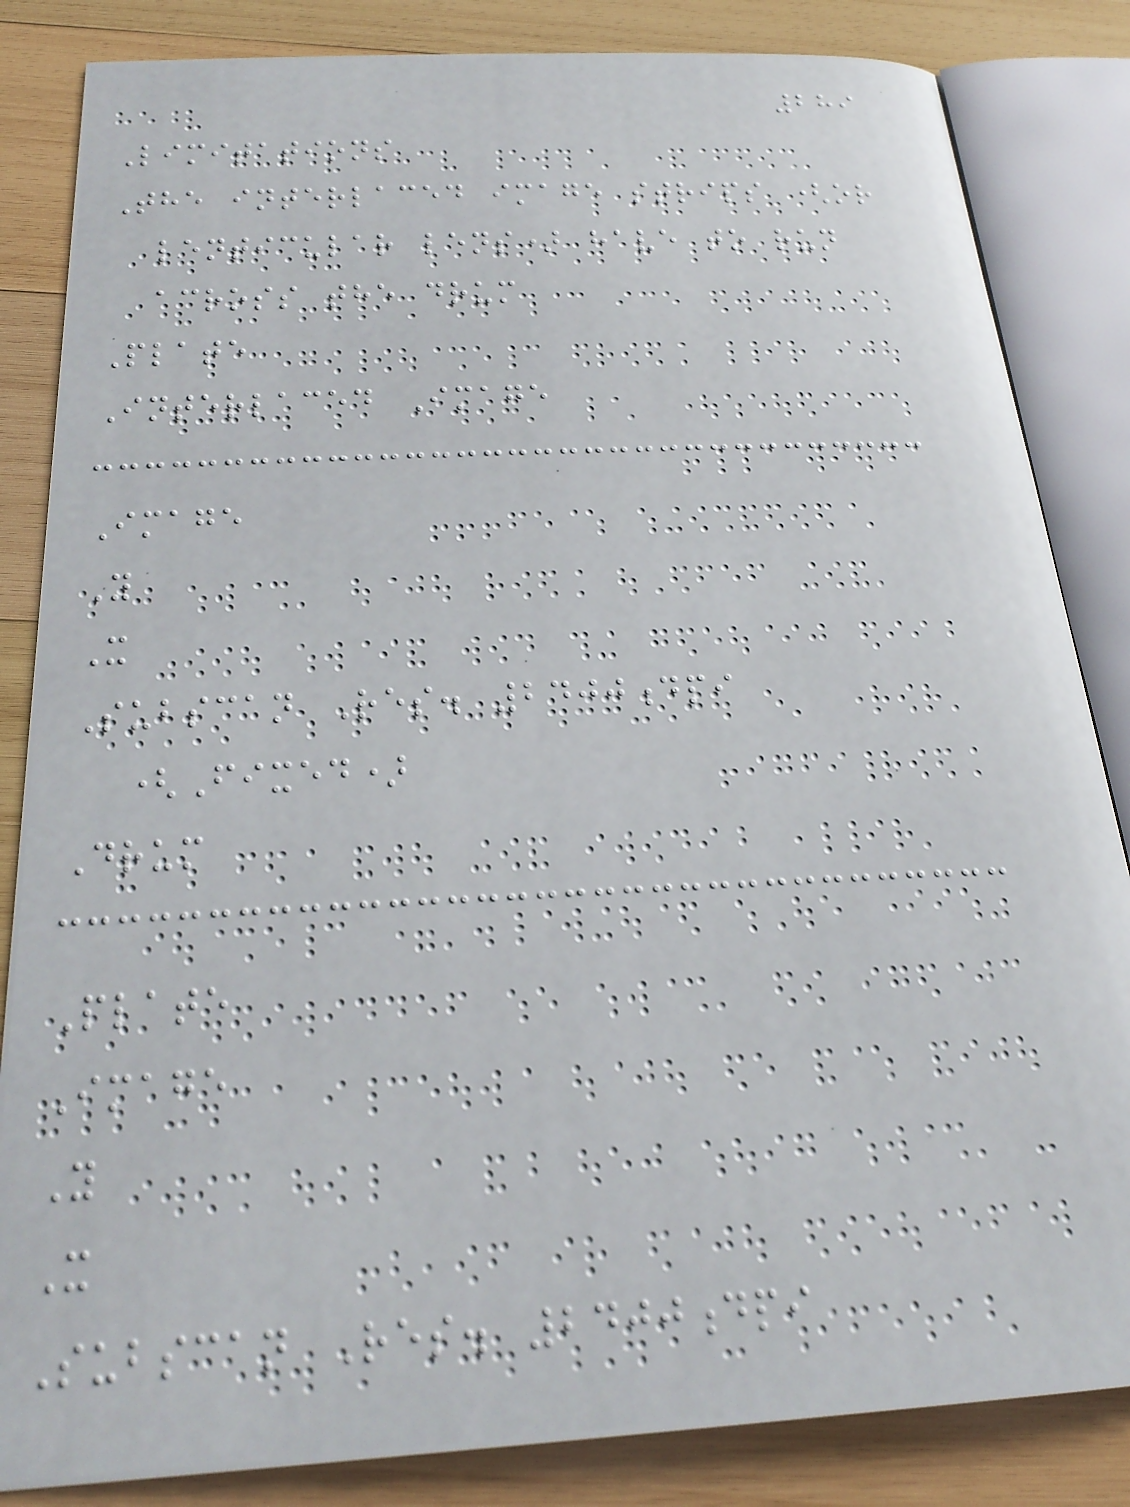289
Limitations
The interlaced image strips (or
lenticular lens) have to run
across the drum
Plate
Interlaced Image
Image
Y
X
Subscan Res. 2400dpi
(Fixed)
Drum
Plate
Image
Y
X
Subscan Res. 2400dpi
